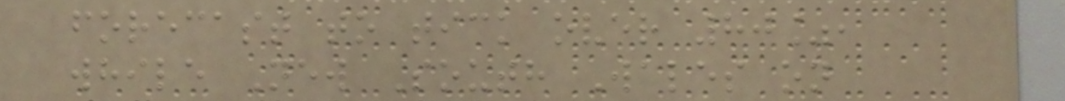forecast to tick over 80%,
while New South Wales on
